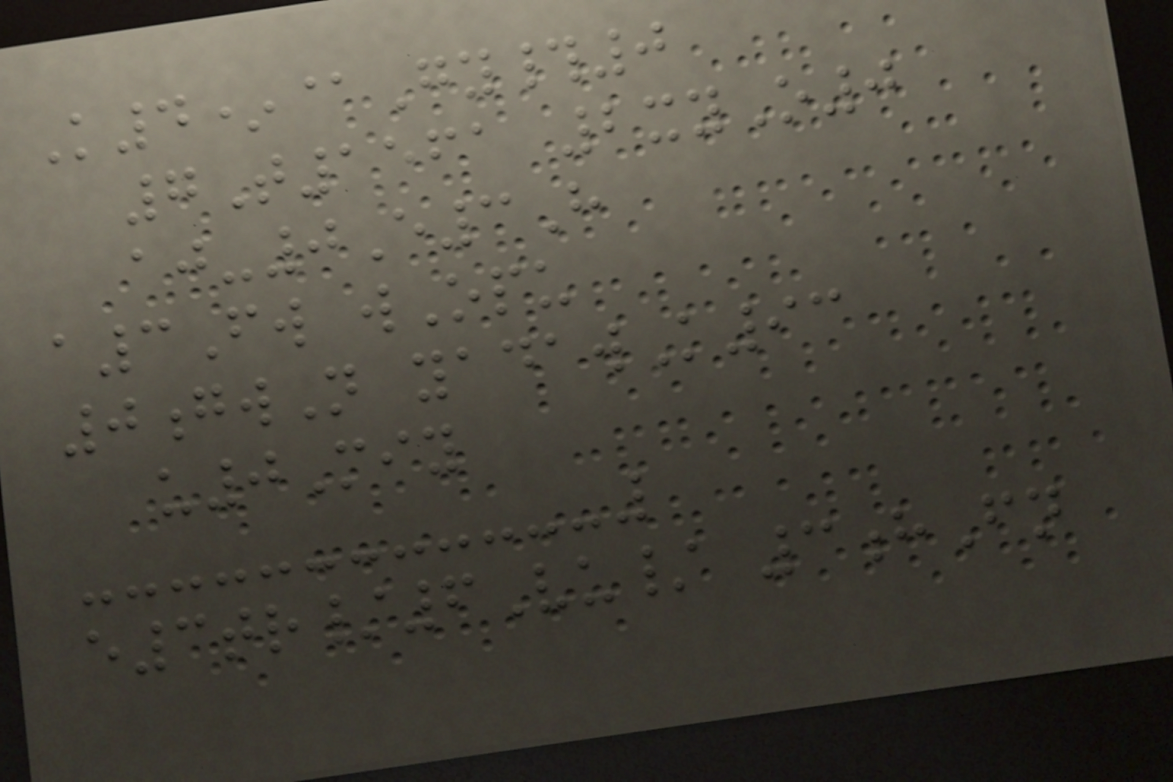K4*@Gy#0
7T1561 2xyO0
aj-0E3H
a3Fw wOpu
0gwN yadawK93
u0Miy
e3tr/6Vu/ 3hFn
